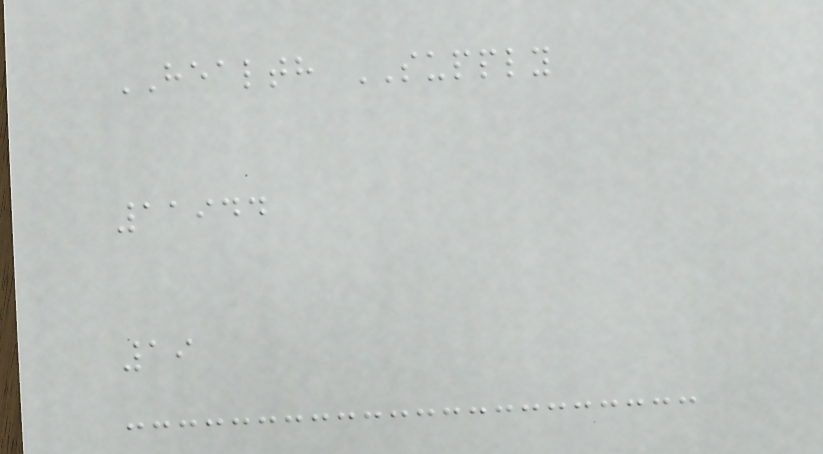HEALTH SUPPLY
11944
19
